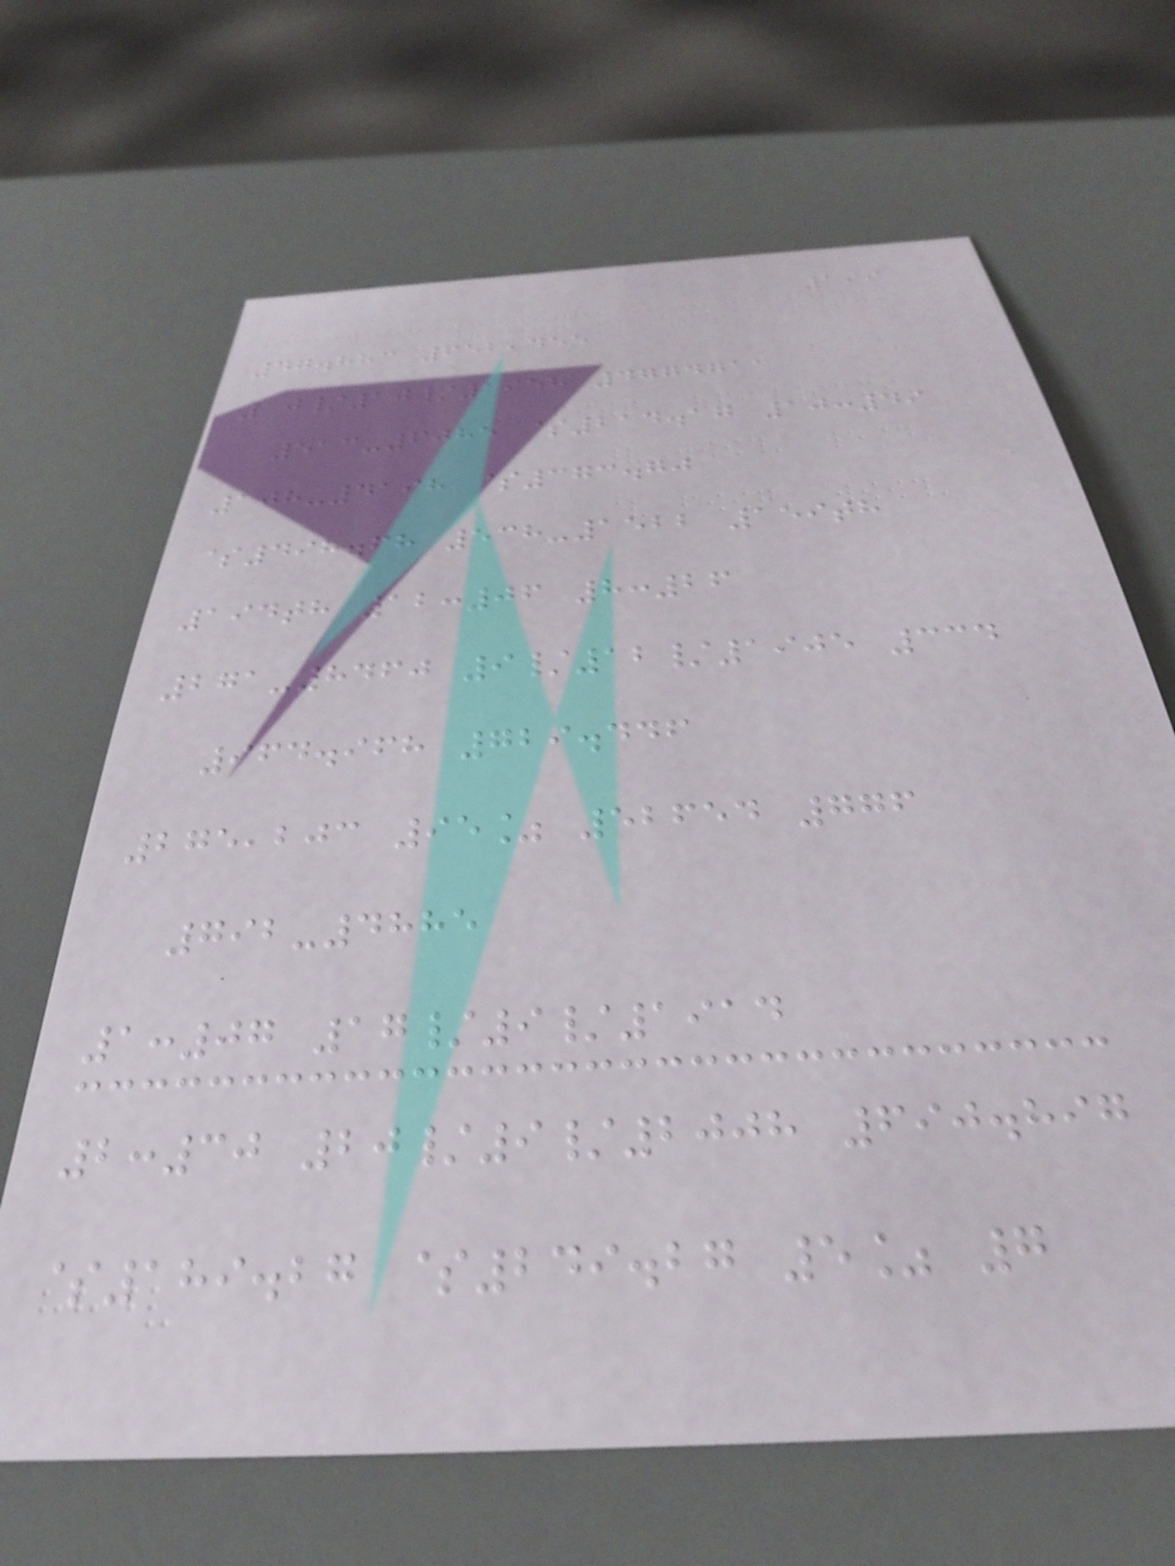199
47.883 652,455
10/10/1958 4774711
513-6085 $214.17 10:49
108-4198 $373.70
$498.68 538-1522 159th
194th 12:06 8:26
271-8460 9/12/1905 334
964.968 729.446
275,203 95% 52654 776
792-4885
1:07 17/9/1914
2:30 20/9/2008 690.897
$189.27 $249.27 5% 7
